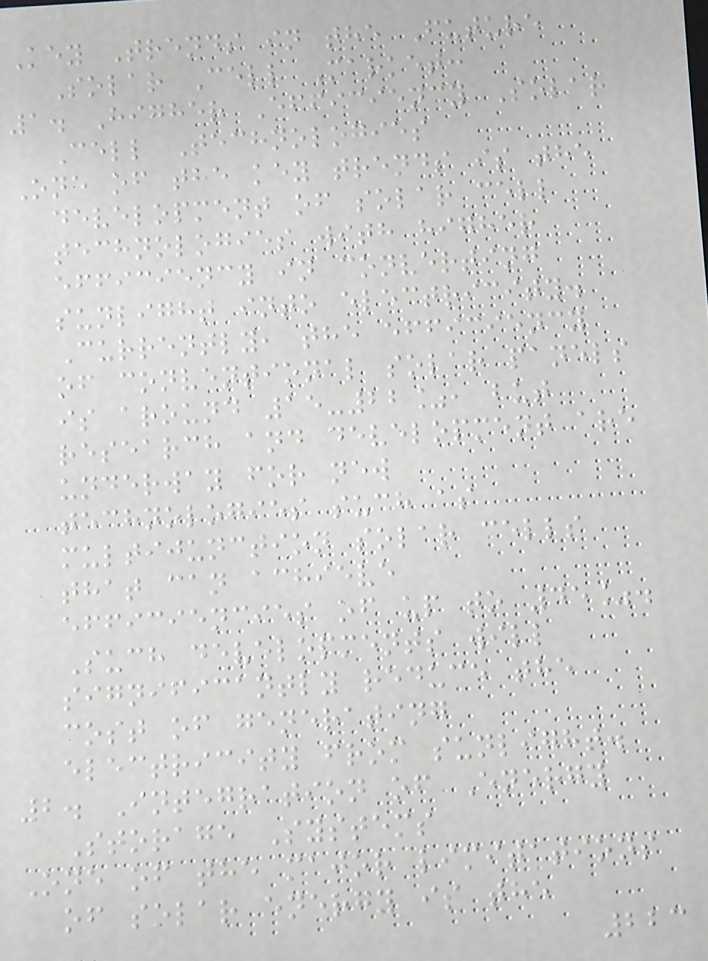Key Trends in the Future
Solar Cell Market:
1. Higher Efficiency Solar
Cell Technologies
One of the key trends is the
development of solar cell
technologies with higher
efficiency in converting
sunlight into electricity.
Currently, the efficiency
of conventional solar panels
is around 15-22%, but
research and development are
underway for new
technologies such as
multijunction solar cells
that can achieve
efficiencies of up to 45%.
Such developments will
significantly reduce the
cost of generating
electricity from sunlight.
2. Integration of Energy
Storage Systems
One of the major limitations
of solar energy is the
223
